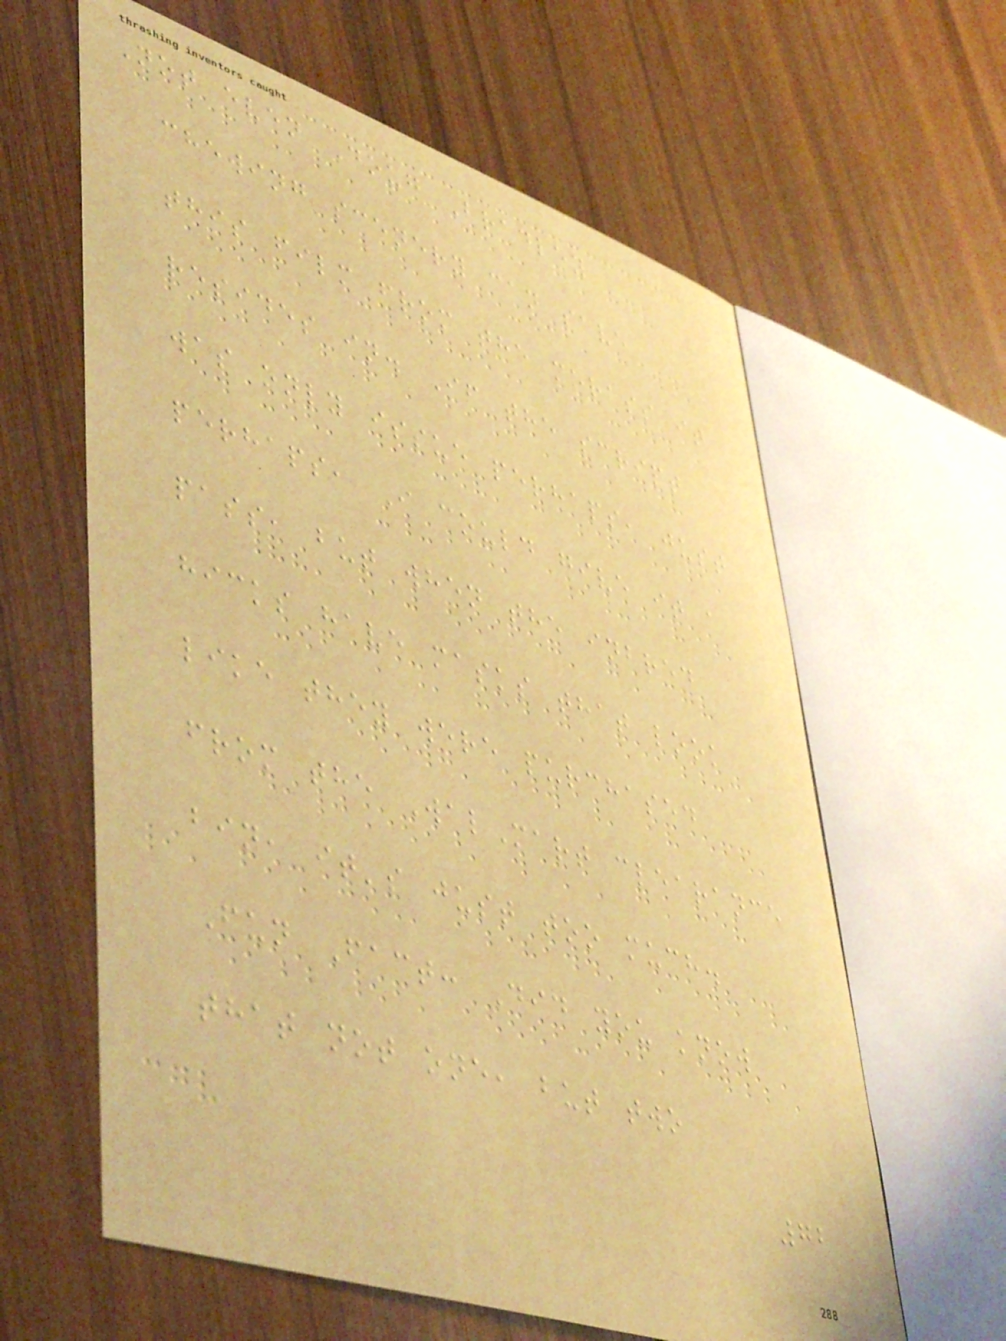Not even Doug Bradley
chewing scenery can save
this film from the morass it
resides in. If the script
was only issue perhaps, just
perhaps, I could give it a
pass, but when the inbred
hicks have masks that look
like they were purchased
from the WalMart clearance
bin, it's just too much.
Fun Fact: Did you know
that not one, but two
72
